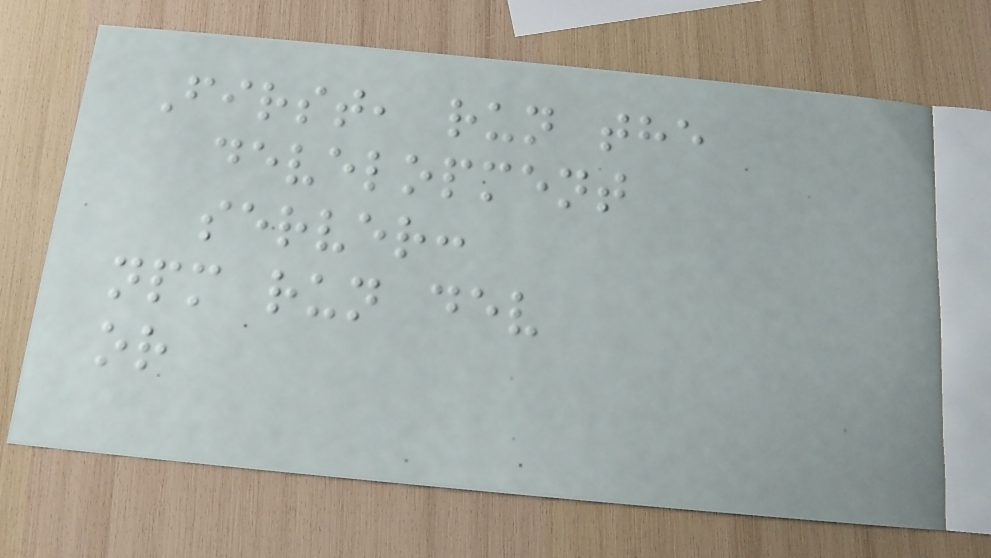First, run the
development
server:
npm run dev
or
